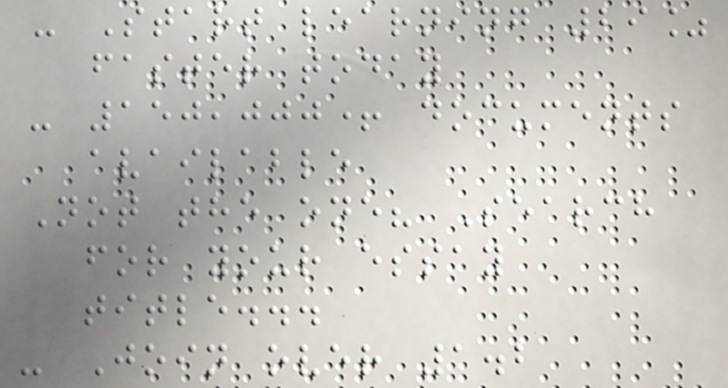- Start learning 29%
faster today
- 150,000+ documents
available
Not the one? Search
for your essay
title...
- Join over 1.2
